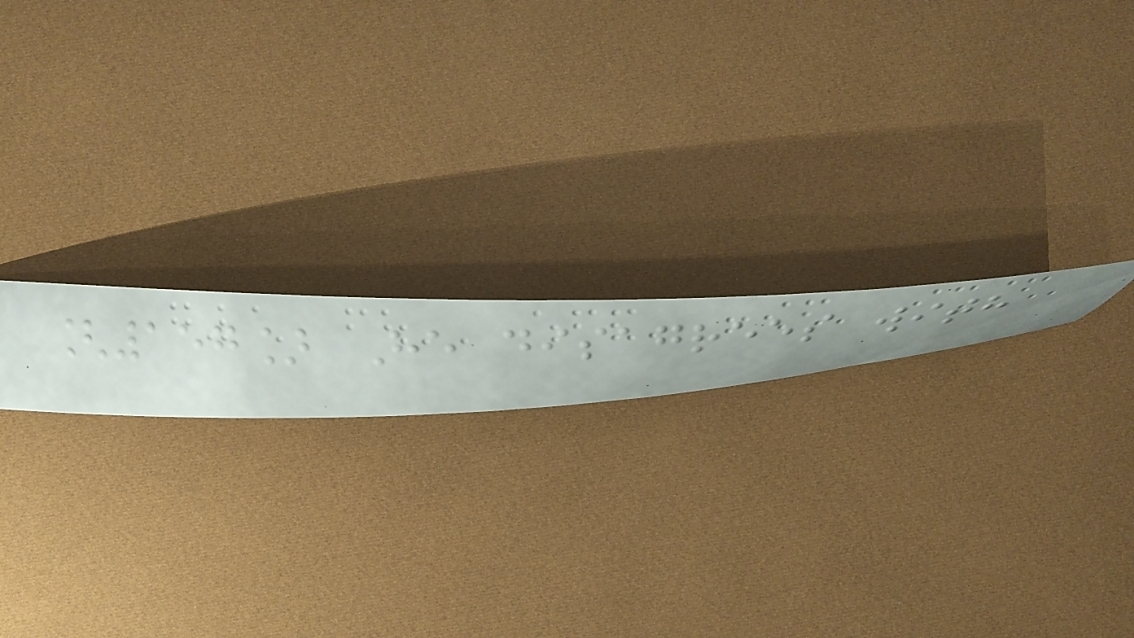[157] He disagrees with
